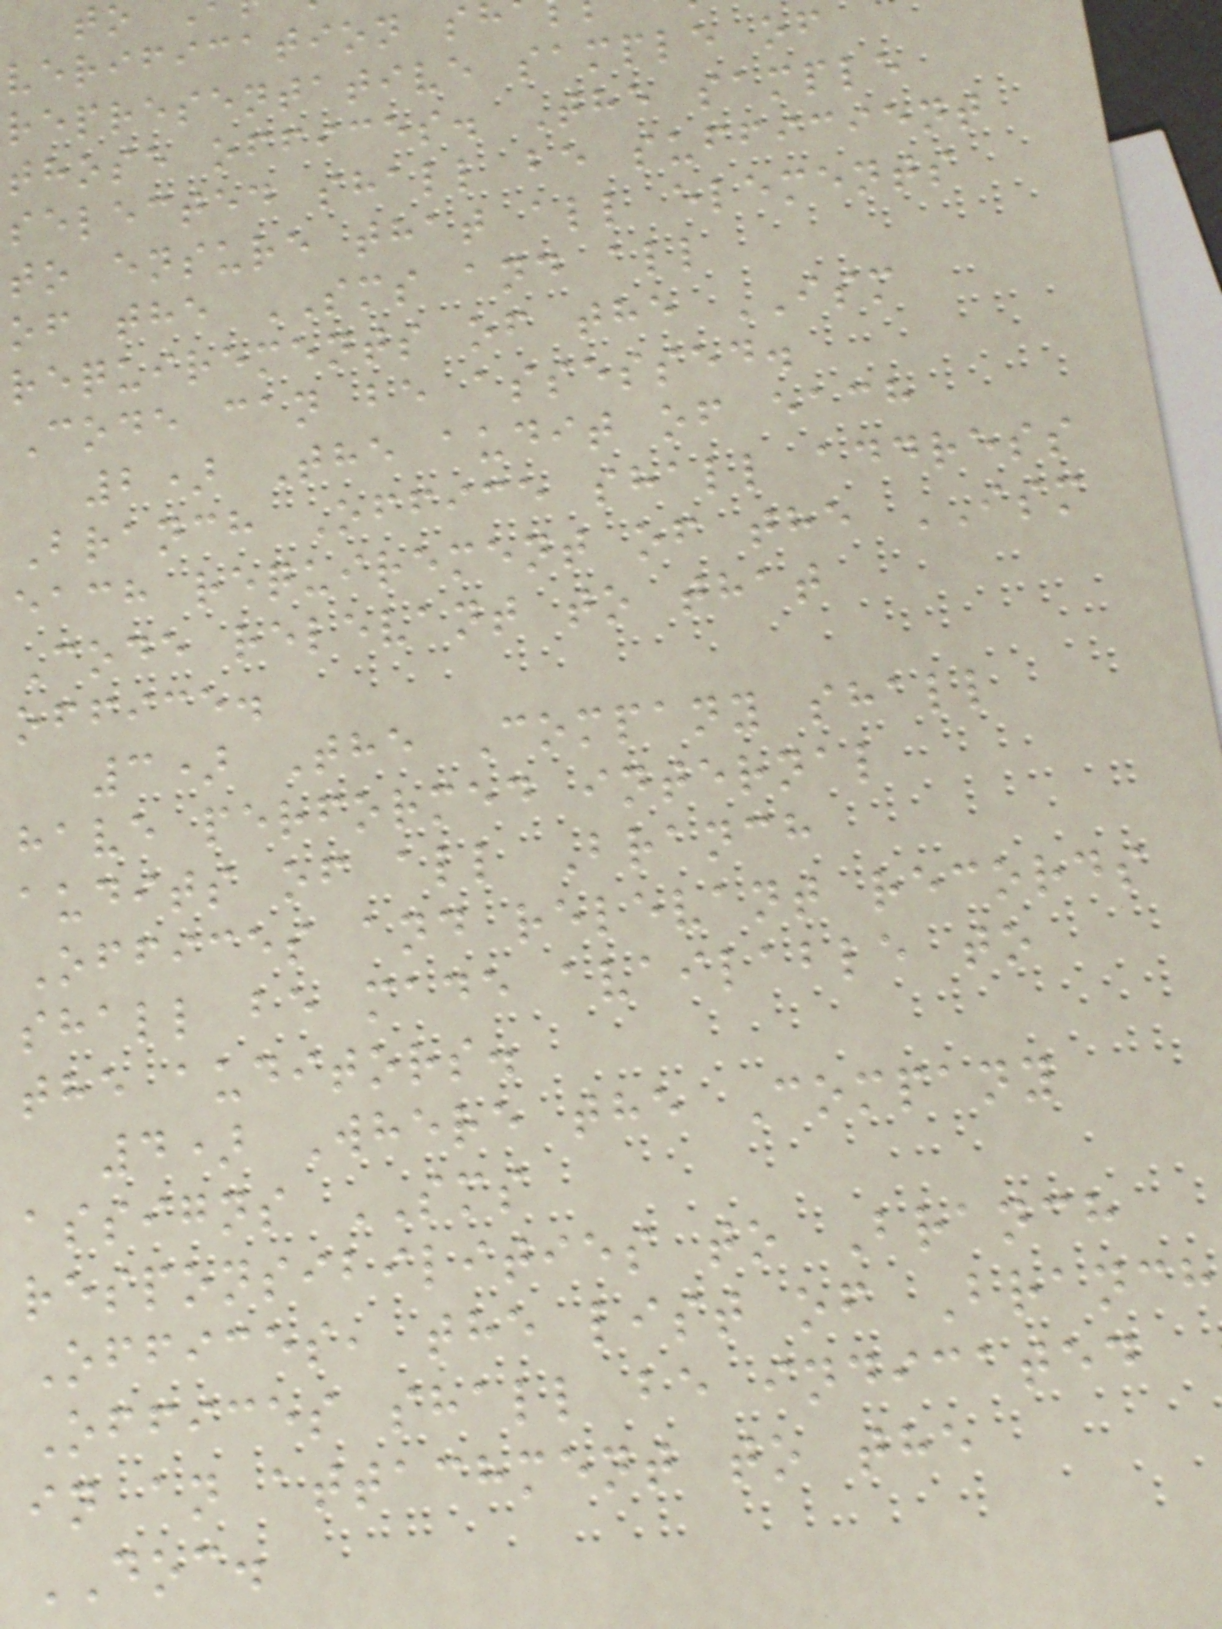verification sh
representative sample of
those offices. The sample
selected shall be sufficient
to ensure that all elements
of the SMS and all
requirements of the ISM
Code can be assessed.
2) The audit of each
Branch Office shall address
each requirement of the ISM
Code relevant to that
office.
3) The Company shall
have performed internal
audits of all Branch
Offices and relevant records
shall be made available to
the auditors.
4) Where the Company
assigns SMS
responsibilities to Branch
Offices, the list of Branch
Offices shall be indicated
in an attachment to the
DOC.
